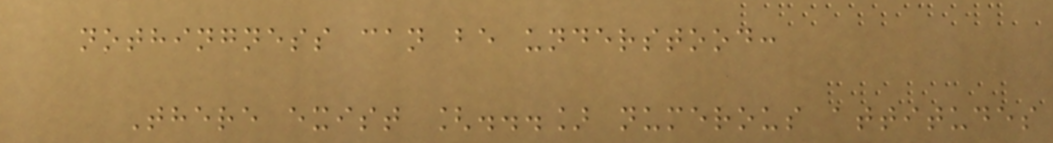nothingness can be understood:
There exist [...] numerous attitudes
